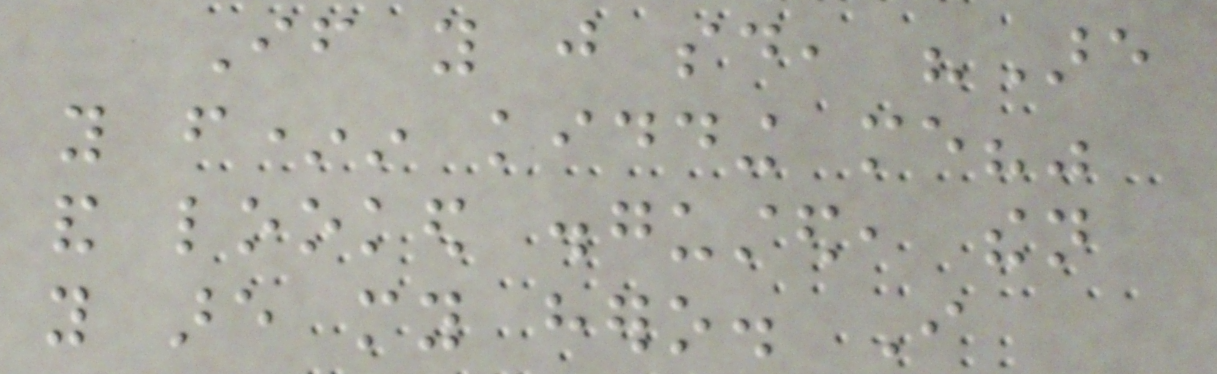If you just said, "Are
you f*in kidding me?"
and looked disgusted, then
you are my hero. I
